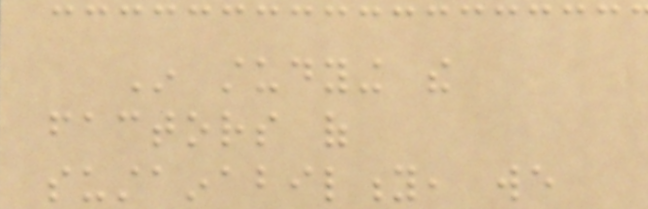In studying the
factors of
sustainability, we
